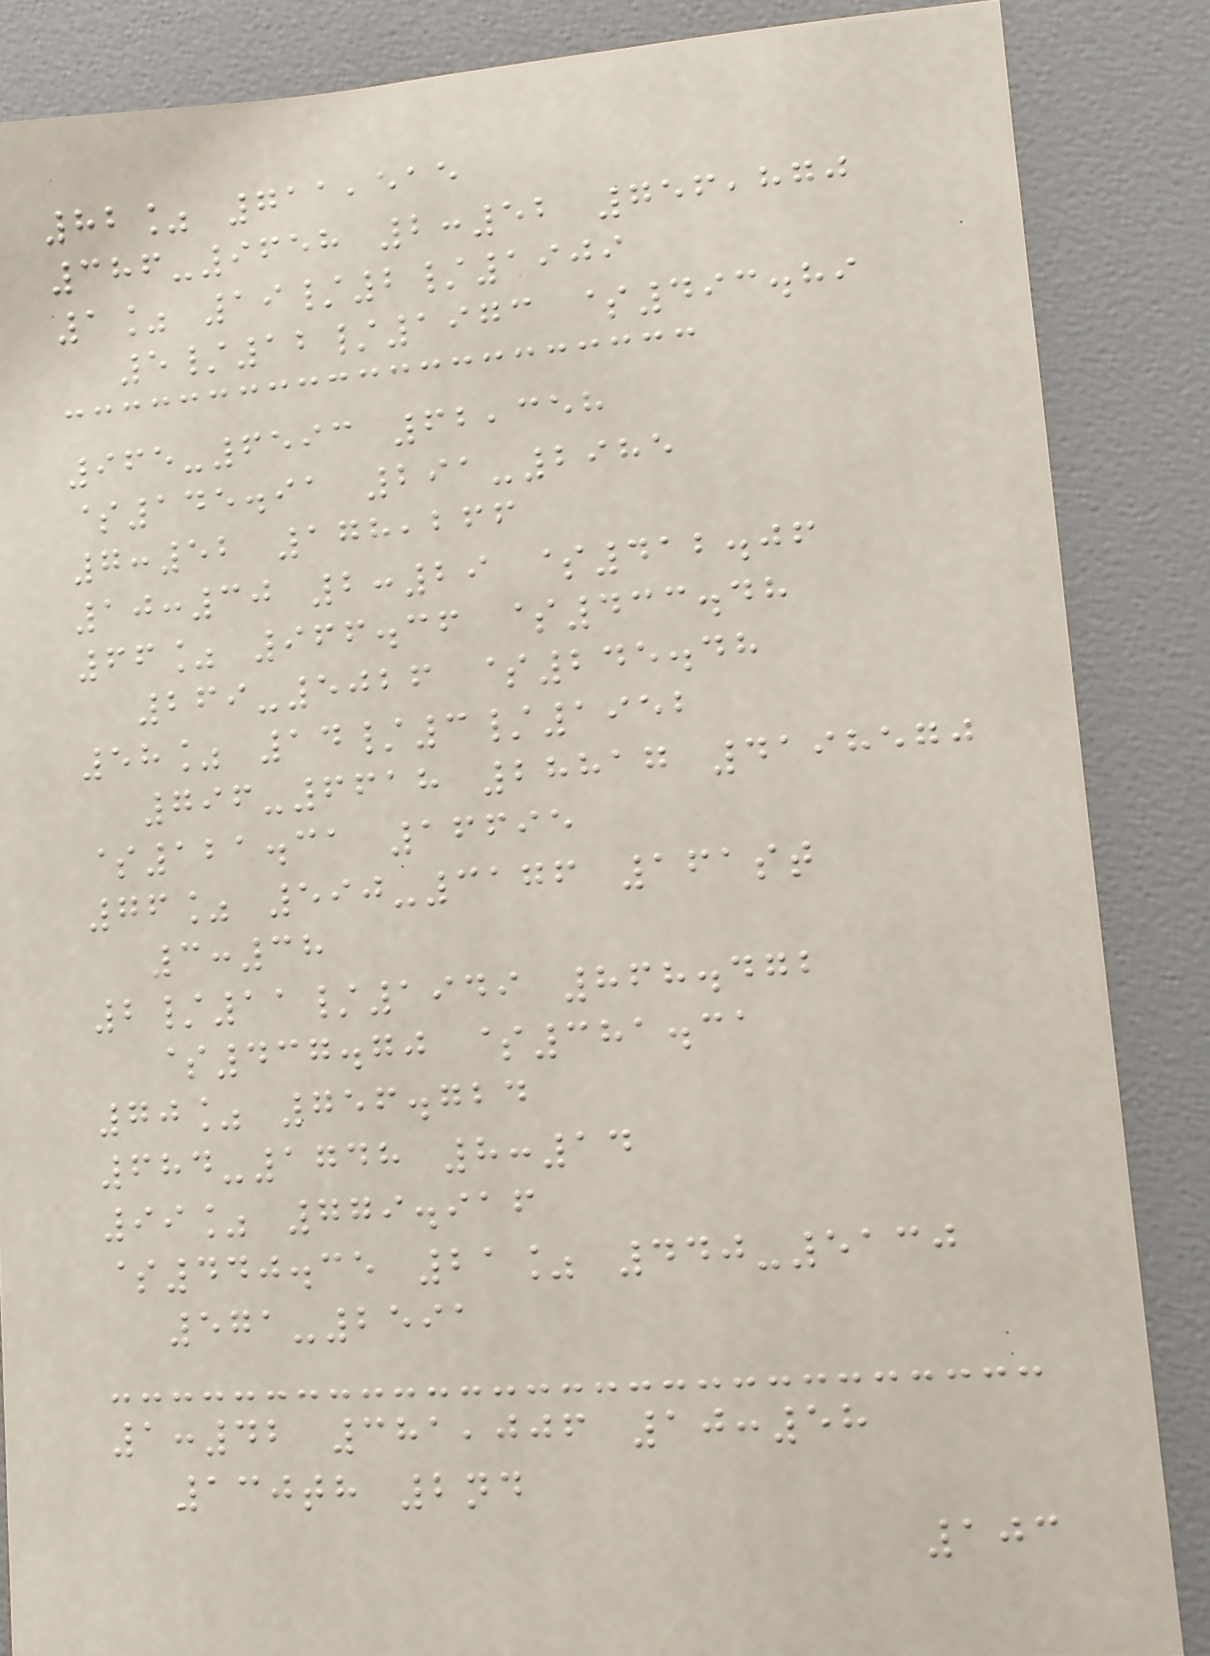82% 711,515
386-9658 2:52 756,870
1% 19/2/1909
5/12/1973 $493.89
965-6593 62,358
$145.91 291-2985
7:52 178,266
10:30 2:29 $412.06
66% 966.36 $433.48
269-5026 $245.48
58% 14/3/1952
796-6618 28817 4198570
$121.31 16695
76% 590-3176 161st
3:38
2/11/1949 868.472
$437.70 $381.31
70% 756.724
684-1748 8:14
99% 779.916
$440.35 21% 440-5130
571-2591
1:42 381,006 10:58
130th 2nd
103
